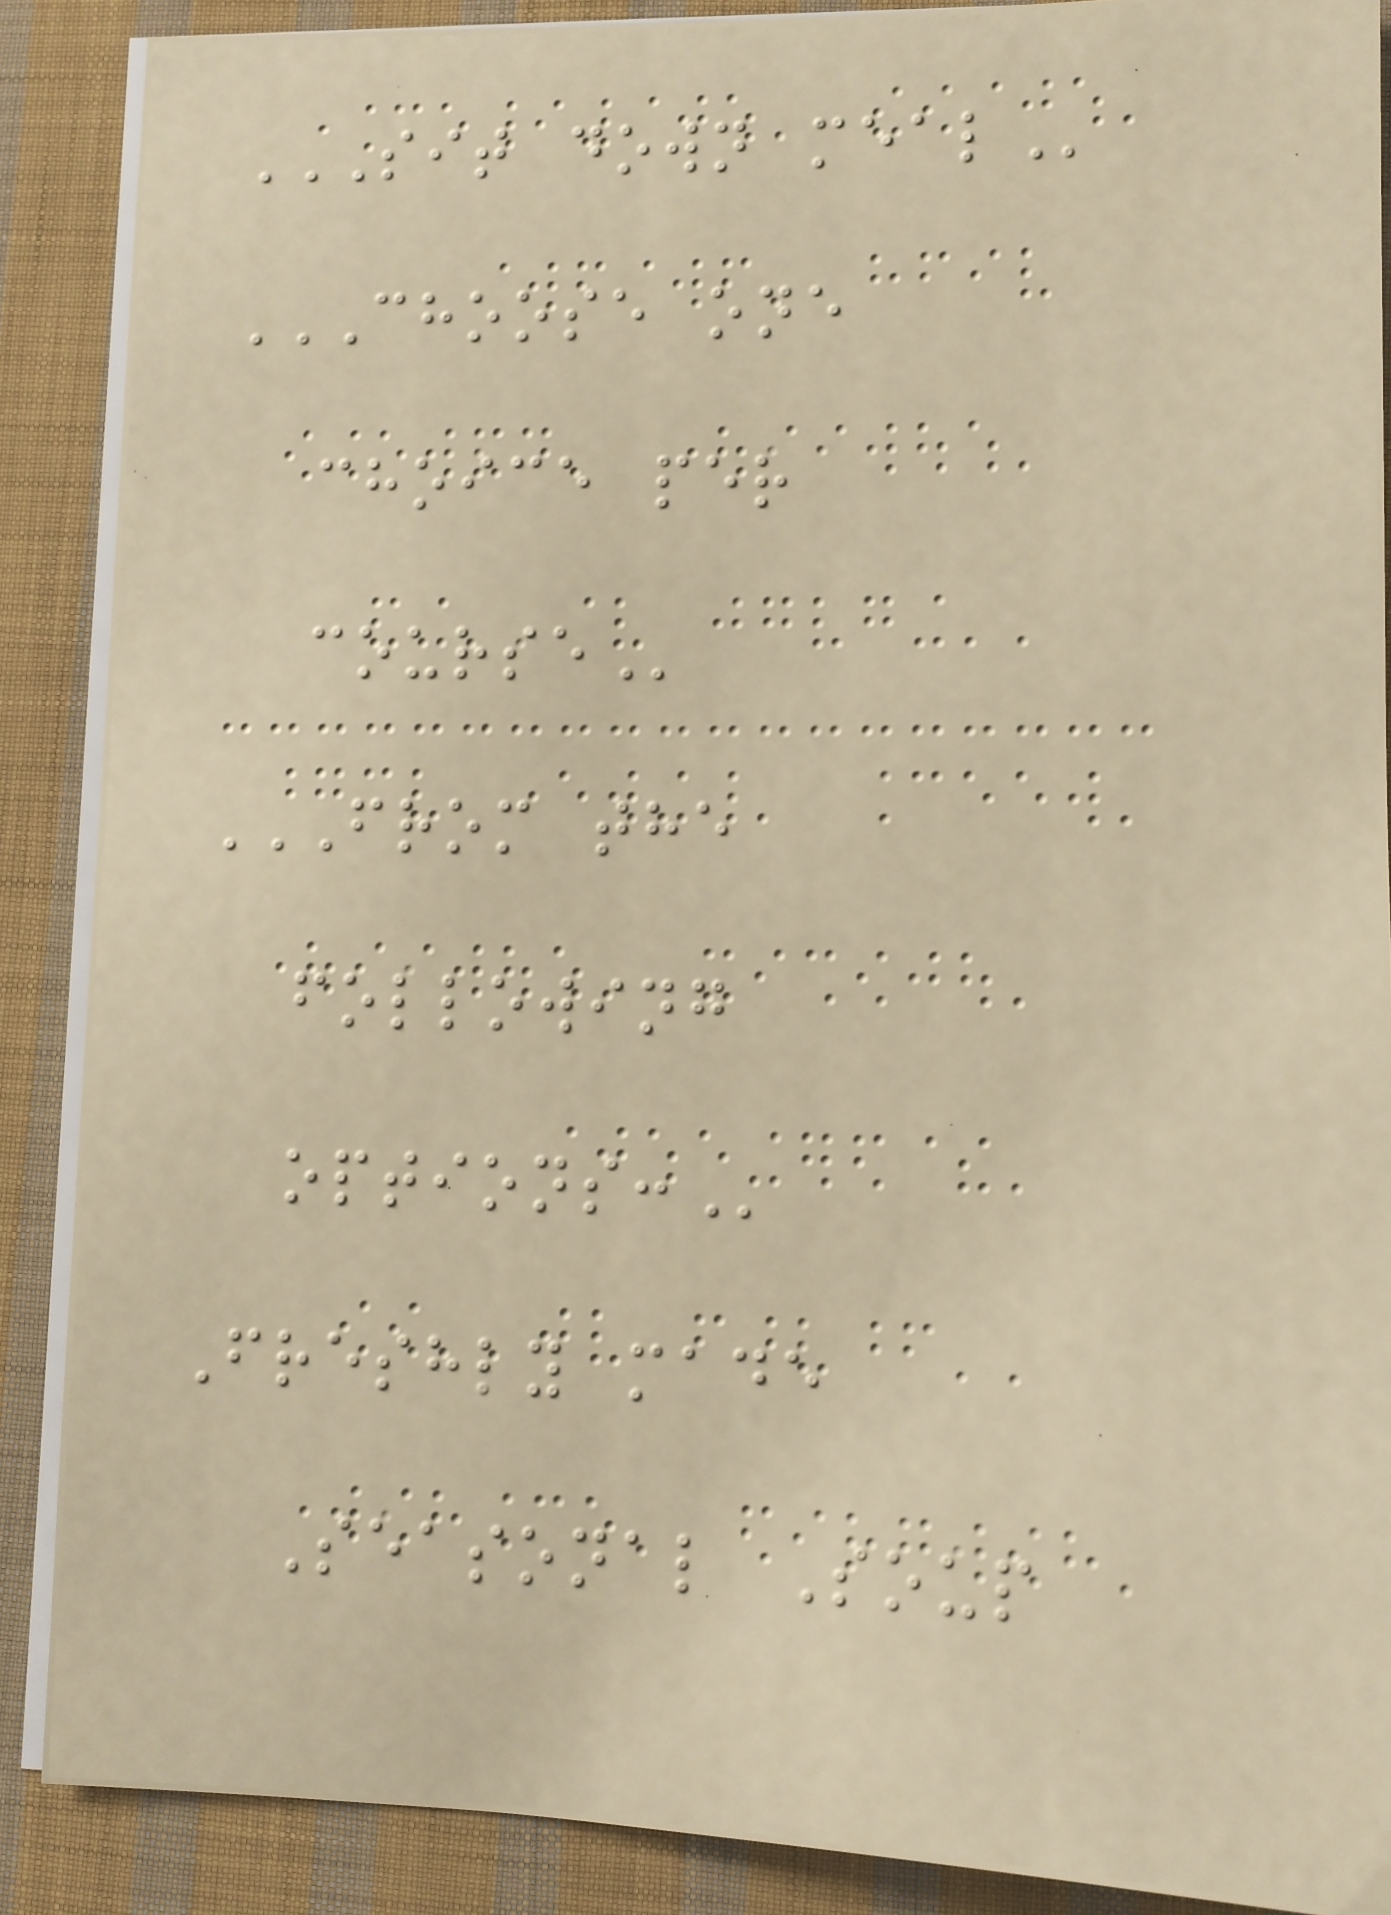SIT DOWN MEAL
CHOOSE ONE
CHOICE PER
COURSE
FROM THE
FOLLOWING
OPTIONS:
Freshly made
Seasonal Soup
